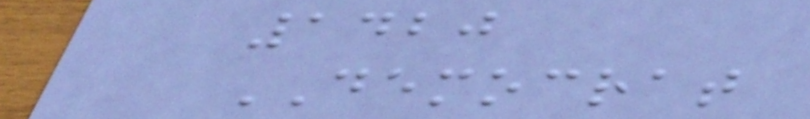1420
DEMOCRAT
